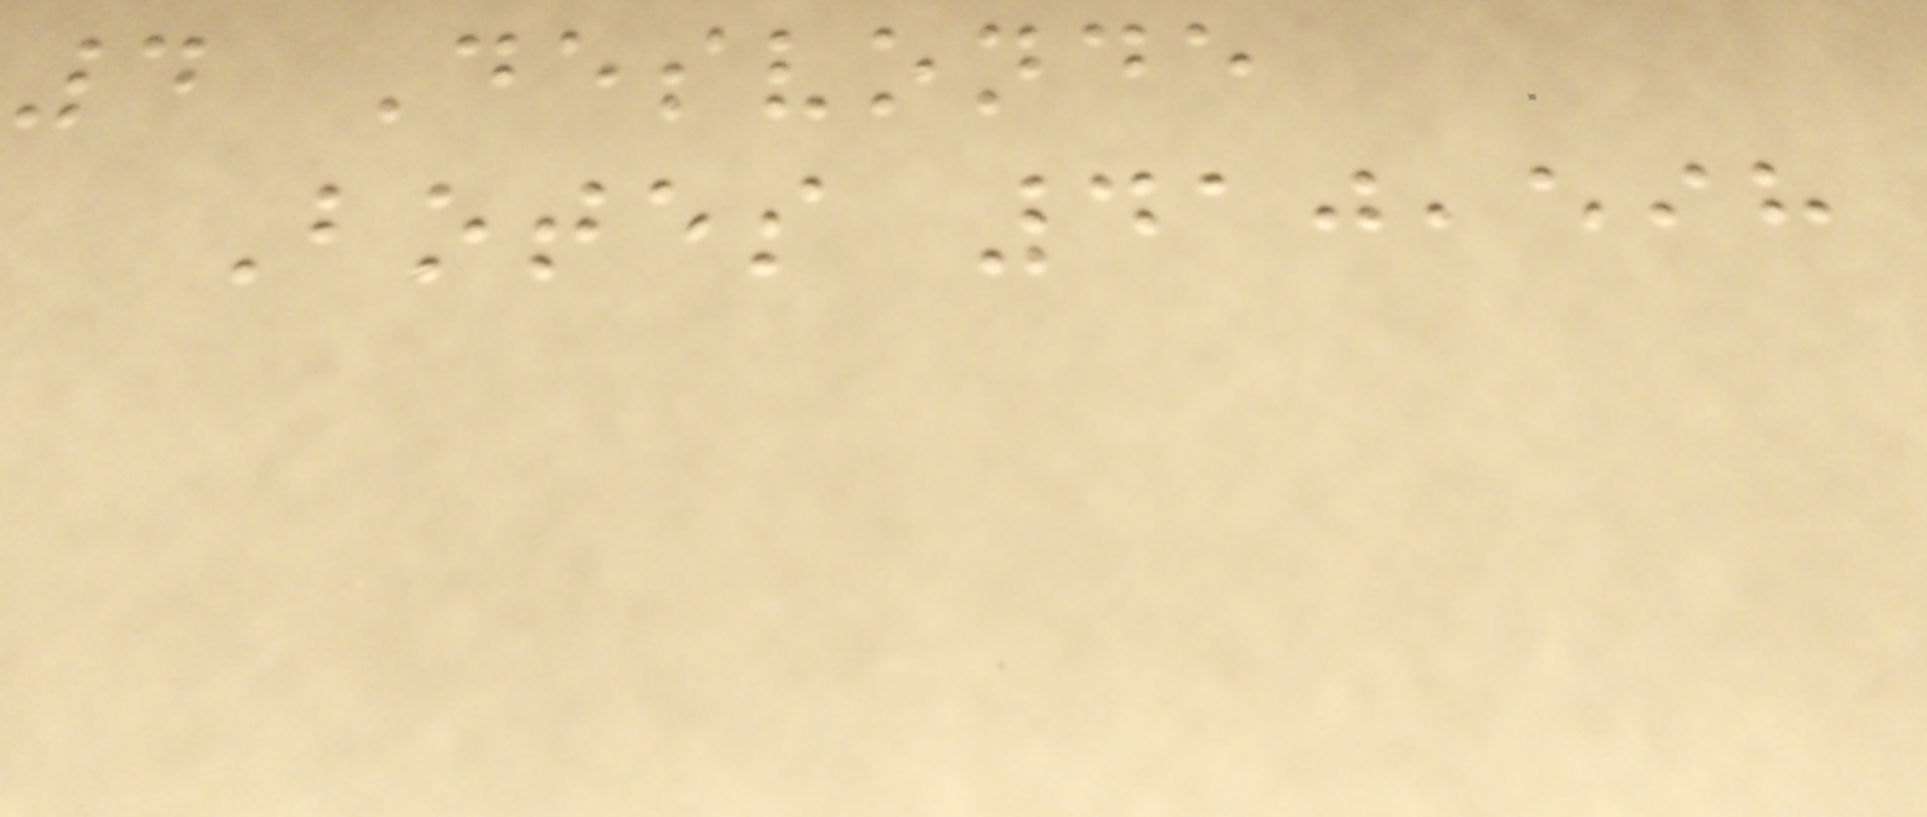4 Desvonde
Botes 410,598
